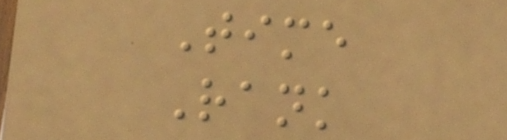Time
Rank
